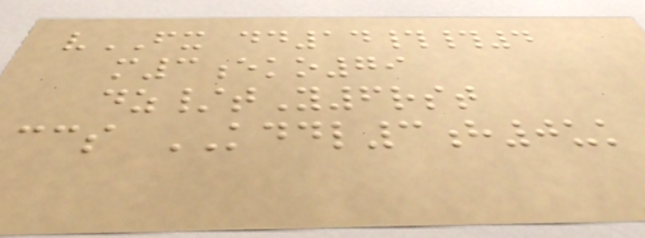vFX dd14##4
m3eko79
dz/tY6rst
ccs KDDL3h0uk
